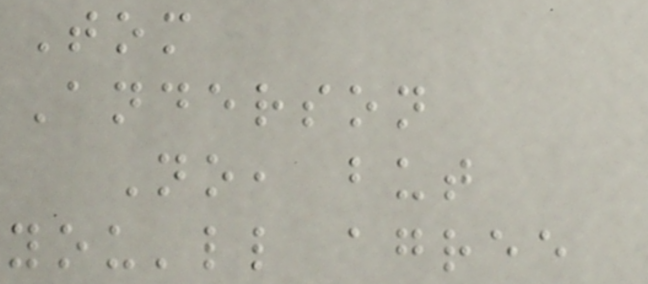Tom
Anderson
No, but
you'll agree
